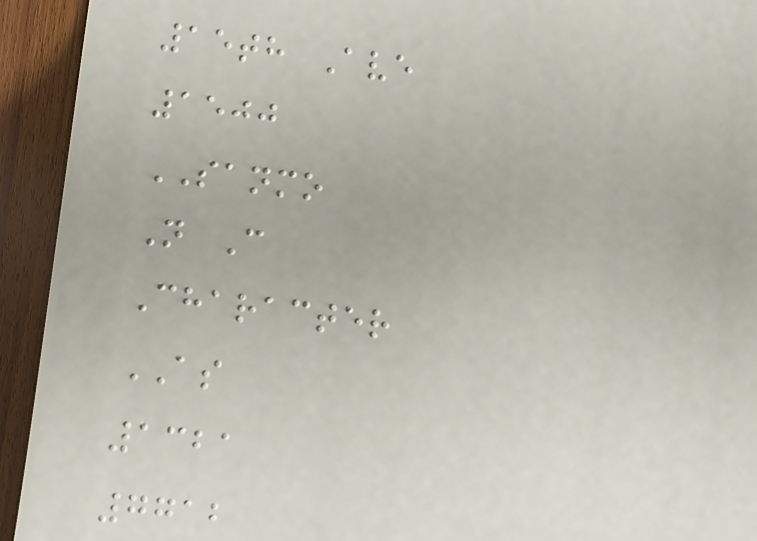15th Ave
1500
SANMO
N C
Character
AS
1321
7712
